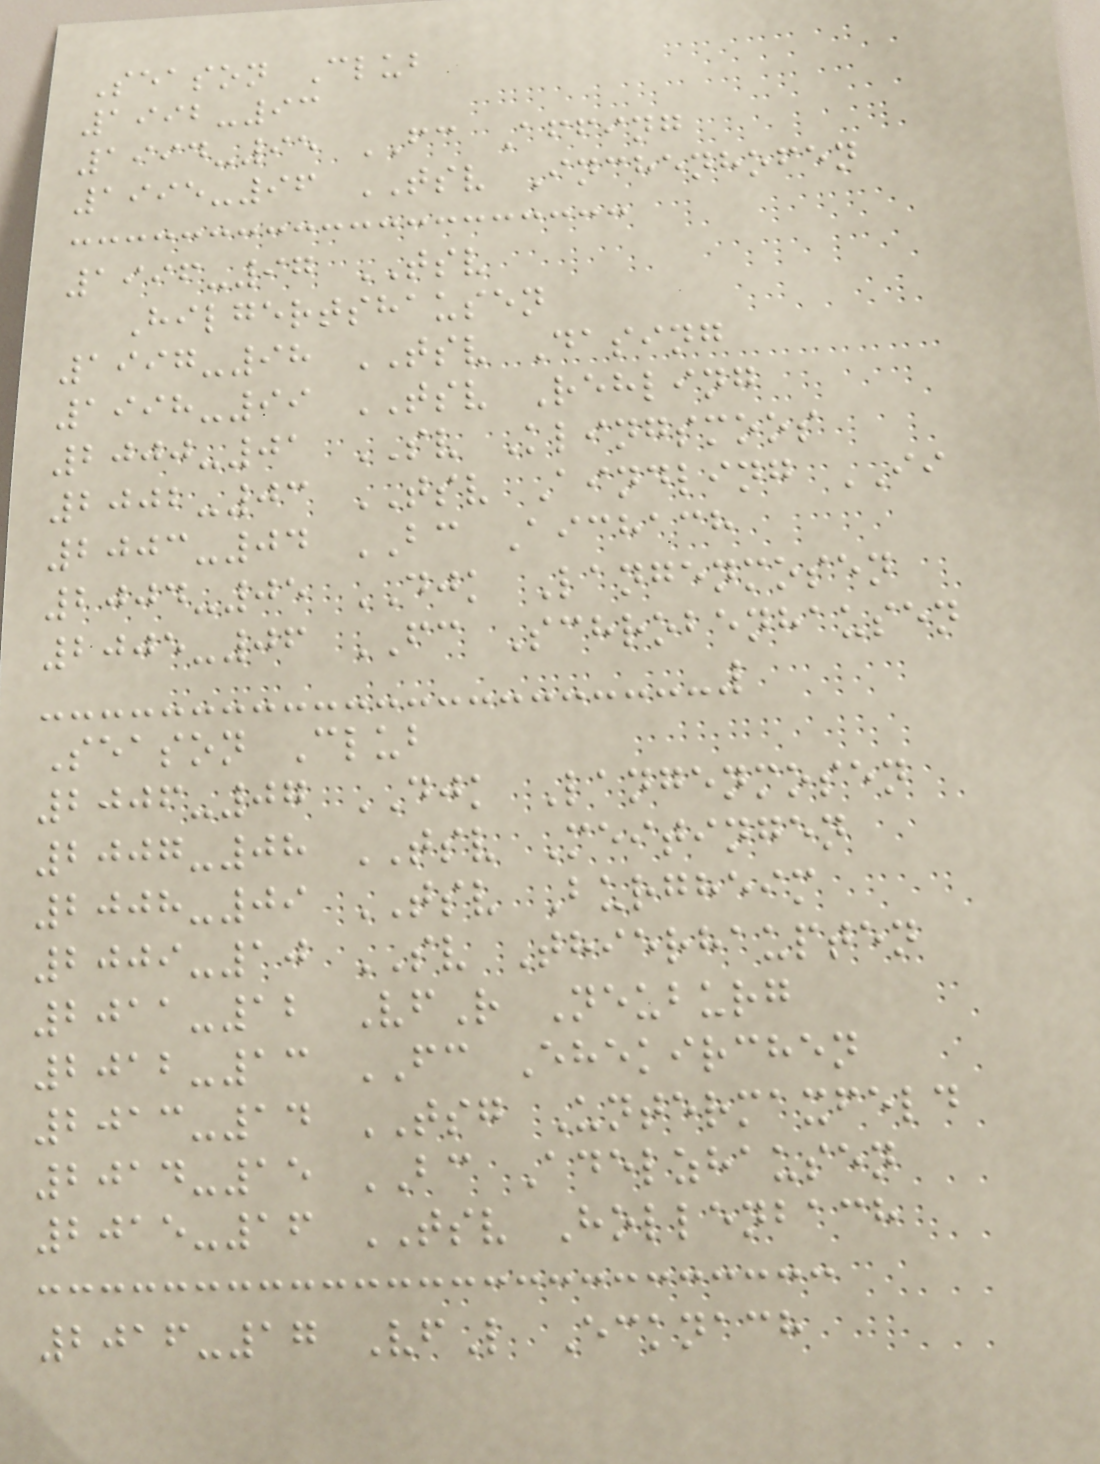Season Club
1992-93
1994-95 FC Affing
1995-96 TSV Inchenhofen
1996-97 TSV
Hilgertshausen
1997-98 TSV Dasing
1998-99 TSV Rehling
2000-01 SV Klingsmoos
2002-03 TSV Aindling II
2003-04 BC Aichach
2004-05 DJK Langenmosen
2005-06 FC Schrobenhausen
Season Club
2006-07 DJK Langenmosen
2007-08 TSV Meitingen
2008-09 TSV Burgheim
2009-10 SV Thierhaupten
2011-12 VfR Neuburg
2012-13 FC Ehekirchen
2013-14 TSG Untermaxfeld
2014-15 BC Adelzhausen
2015-16 TSV Hollenbach
2016-17 VfL Ecknach
